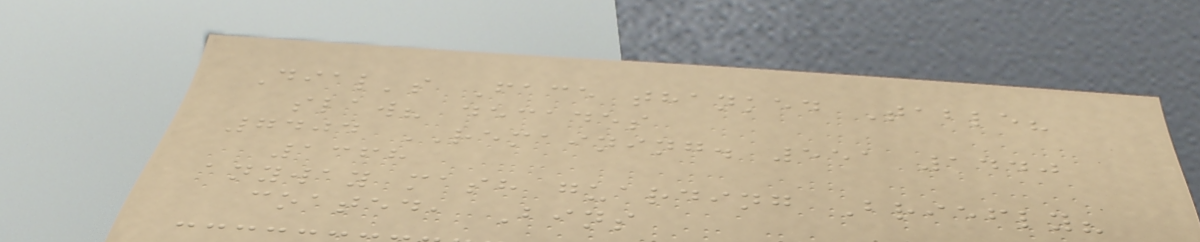Dial's Face thanked Table?
slaw? decades
7404 REMAINING. 551 1440
1368
anyway mash guarding Briefly?
coated, Bins
